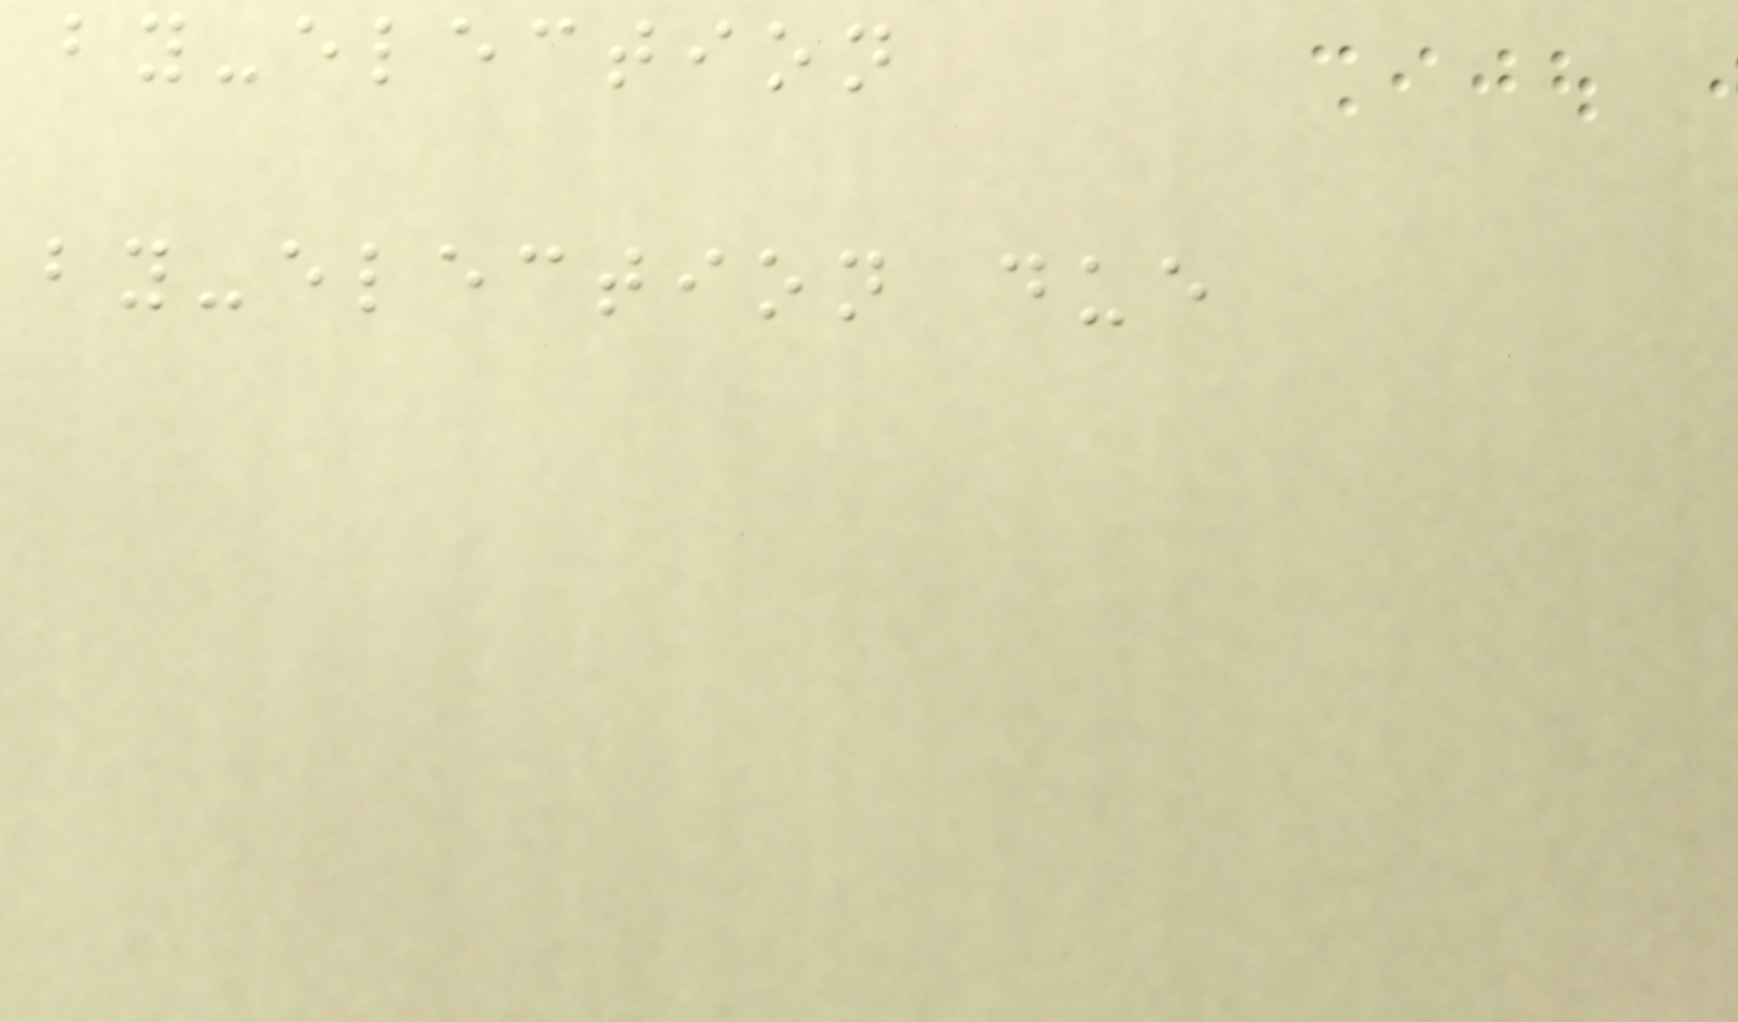by-election
by-election due
